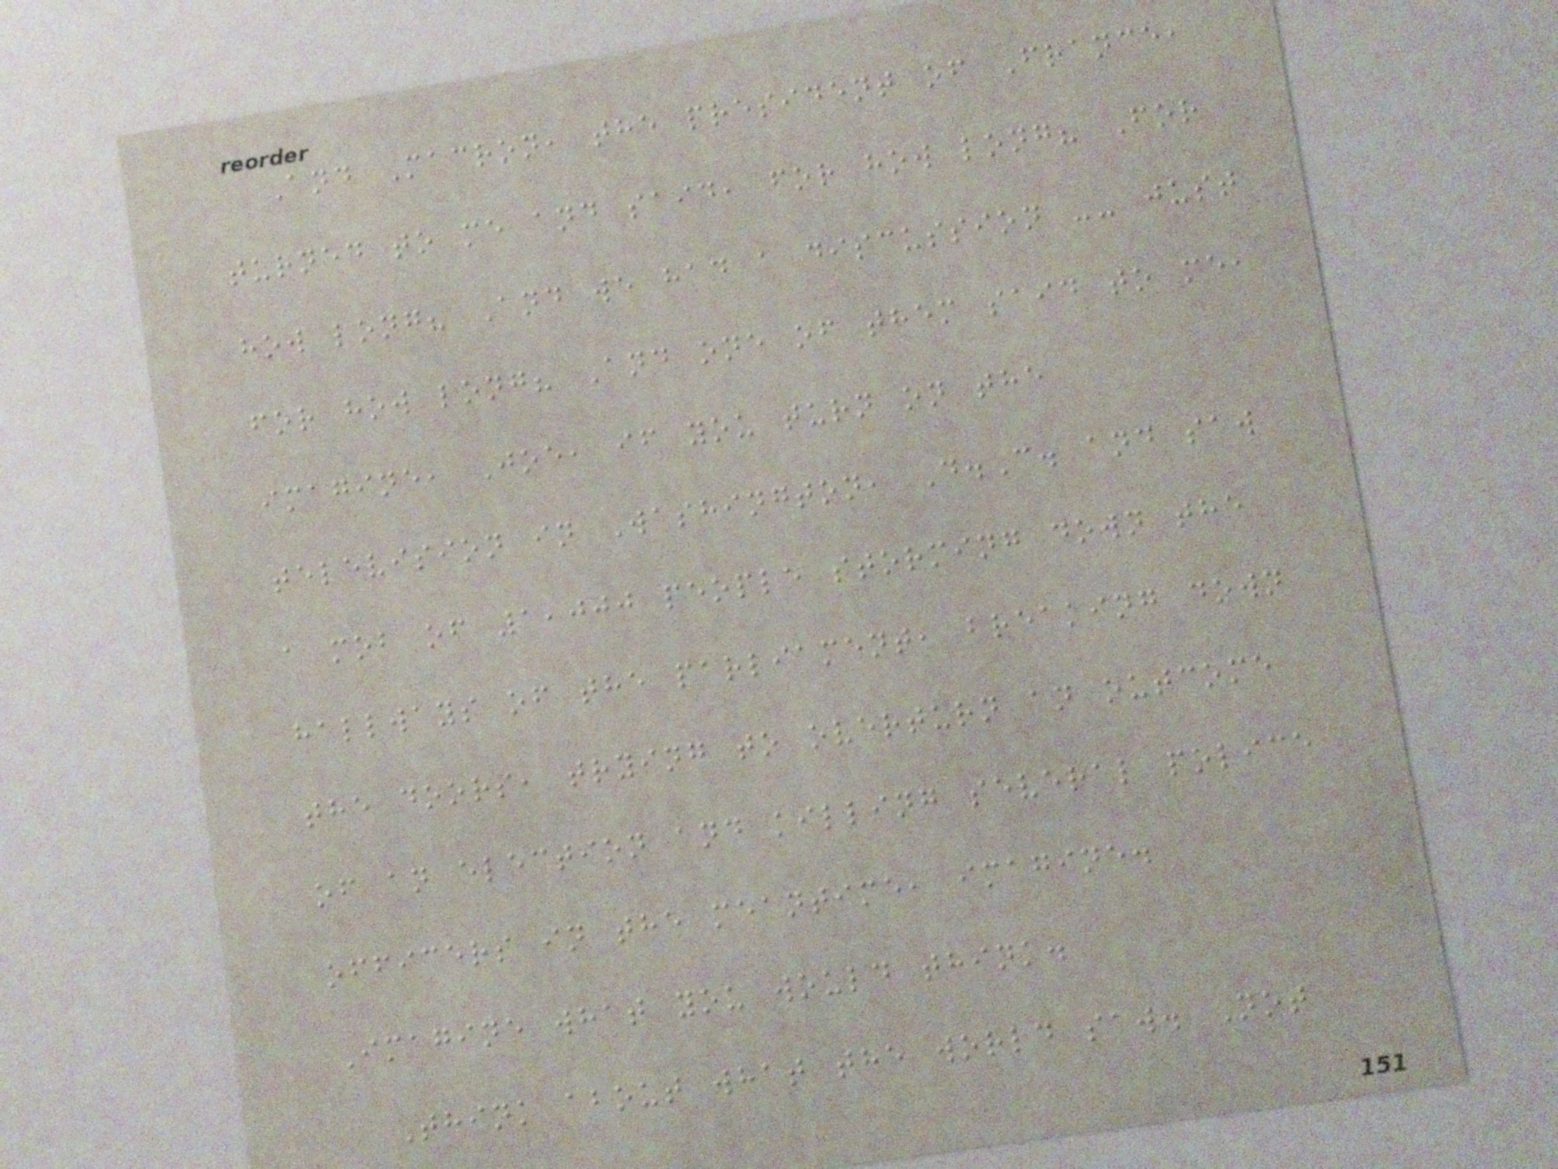And Macron, the president of France,
turned to me and said, for how long? For
how long? And we had a discussion -- just
for how long? And one of them said to me,
imagine, Joe, if you turn on the
television in Washington, D.C. and saw
a mob of 1,000 people storming down the
hallways of the parliament, breaking down
the doors, trying to overturn an outcome
of an election and killing several police
officers in the meantime, imagine.
Imagine what you would think.
Think about what the world saw. Not
